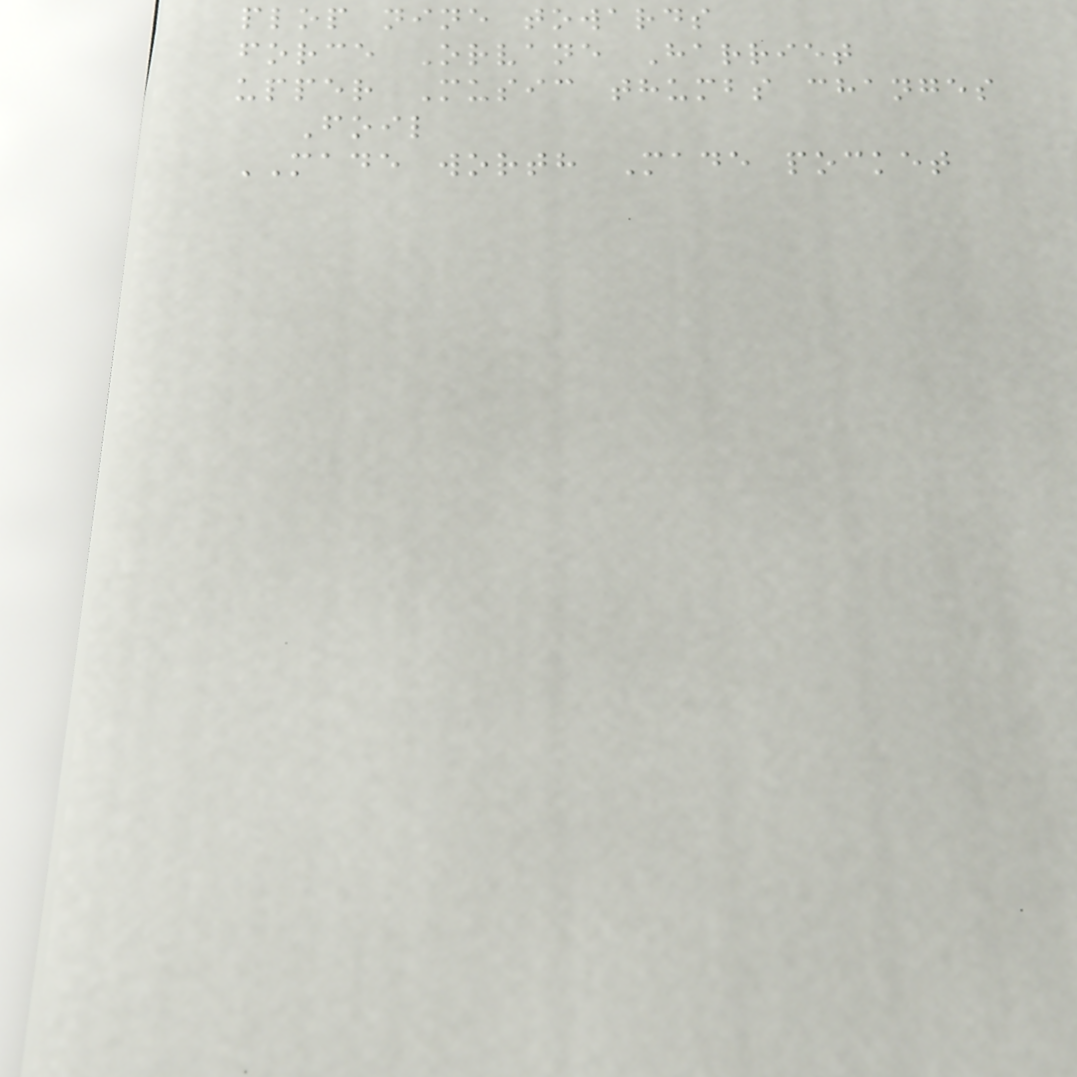plop nine towards
force Orvane Harriet
upper Music thumbs changes
Foil
MADE worth Made pocket
